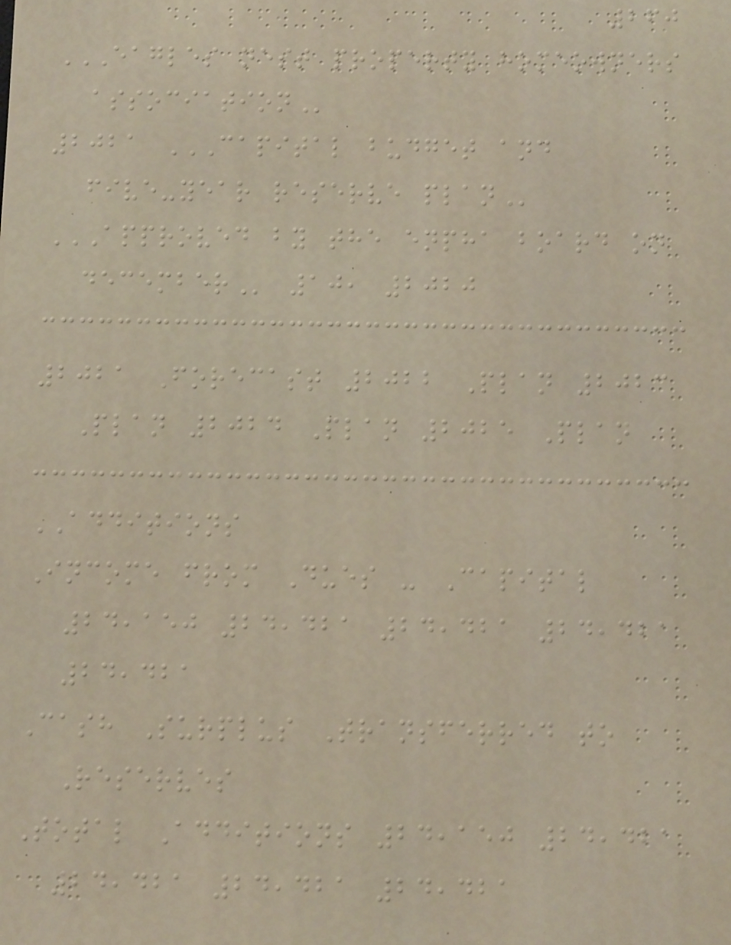260
EAGLES NEST PROPERTY HOMEOWNERS
ASSOCIATION
2021 CAPITAL BUDGET AND
FIVE-YEAR RESERVE PLAN
APPROVED BY THE ENPHA BOARD ON
DECEMBER 10, 2020
2021 Forecast 2022 Plan 2023
Plan 2024 Plan 2025 Plan
ADDITIONS
Income from Dues - Capital
24,150 24,421 24,421 24,421
24,421
Cash Surplus Transferred to
Reserves
Total Additions 24,150 24,421
24,421 24,421 24,421
